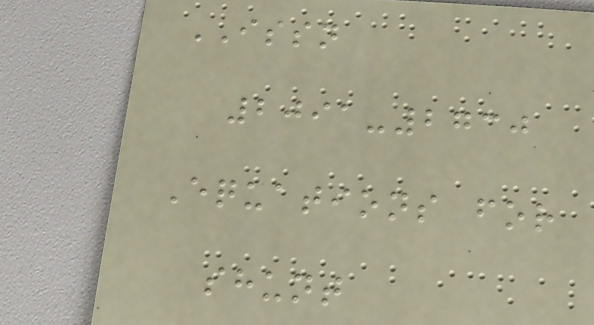ISSN
2091-2730
Equations for
shunt
